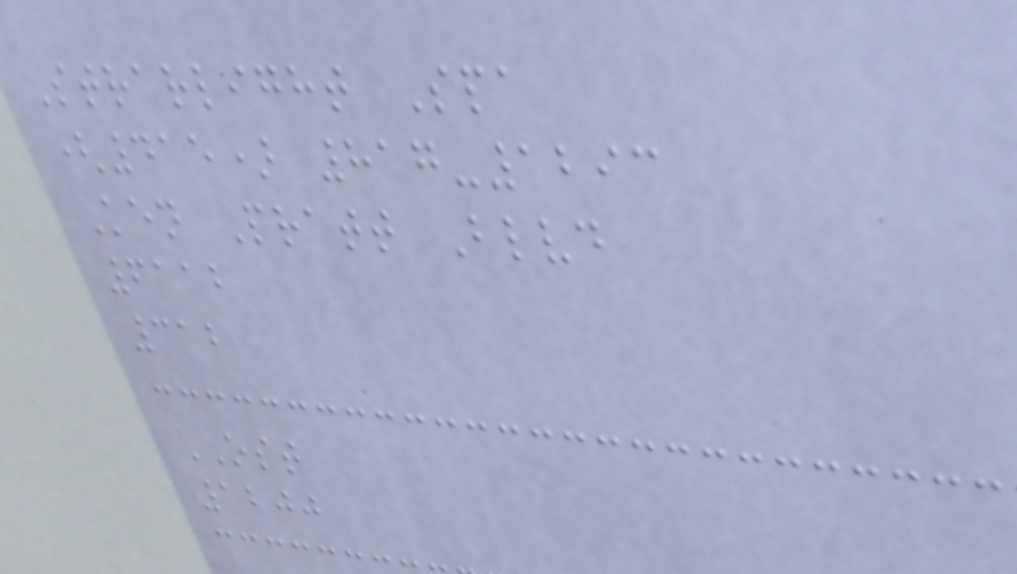Strarlight Spa
(415) 817-1293
Ken Pratt Blvd
6112
312
OST
1200
